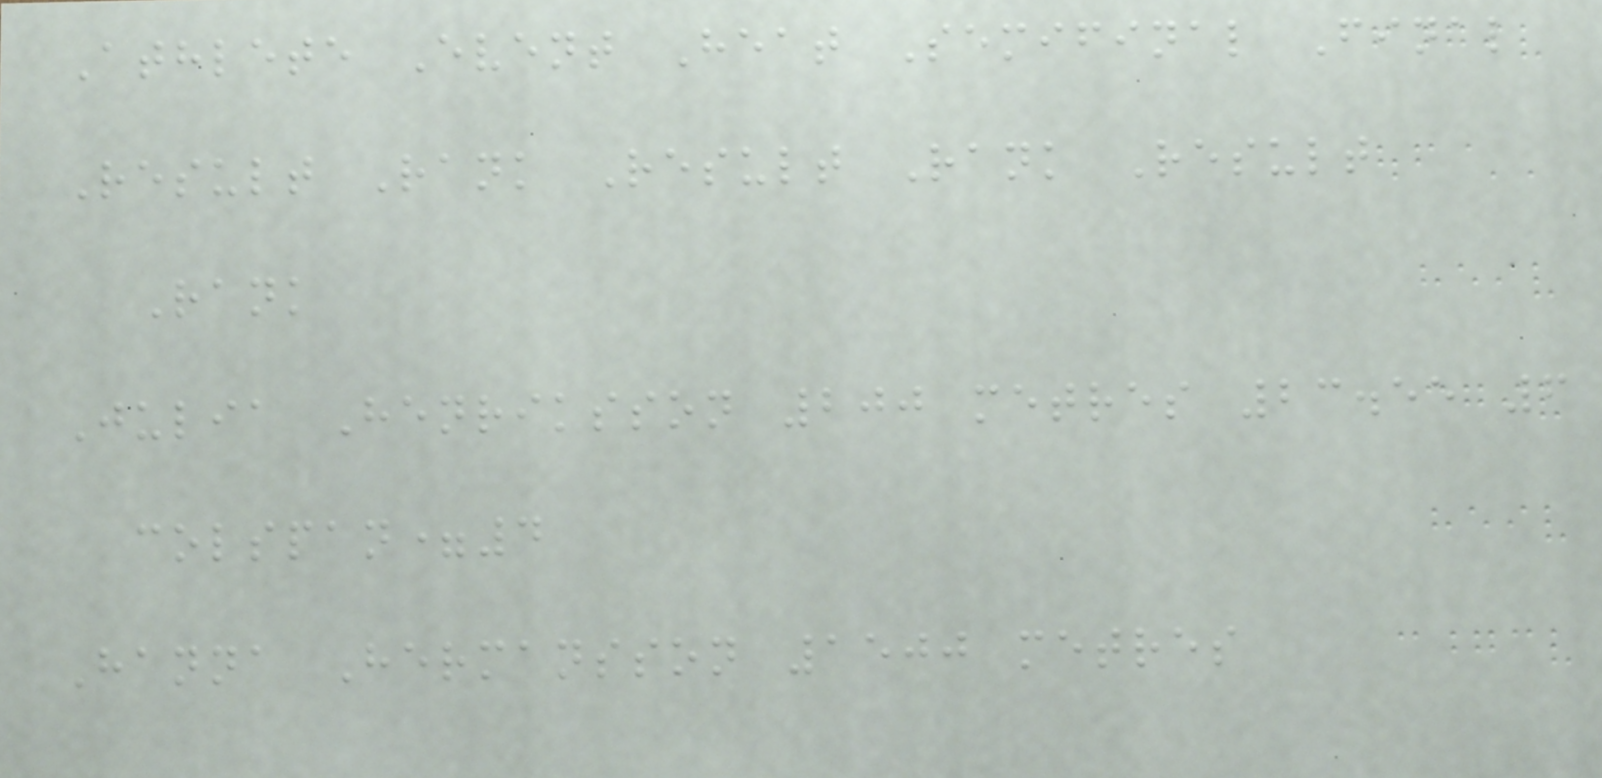Athlete Event Heat Semifinal Final
Result Rank Result Rank Result
Rank
Julia Henriksson 200 metres 23.55 6
colspan=4
Hanna Hermansson 1500 metres
